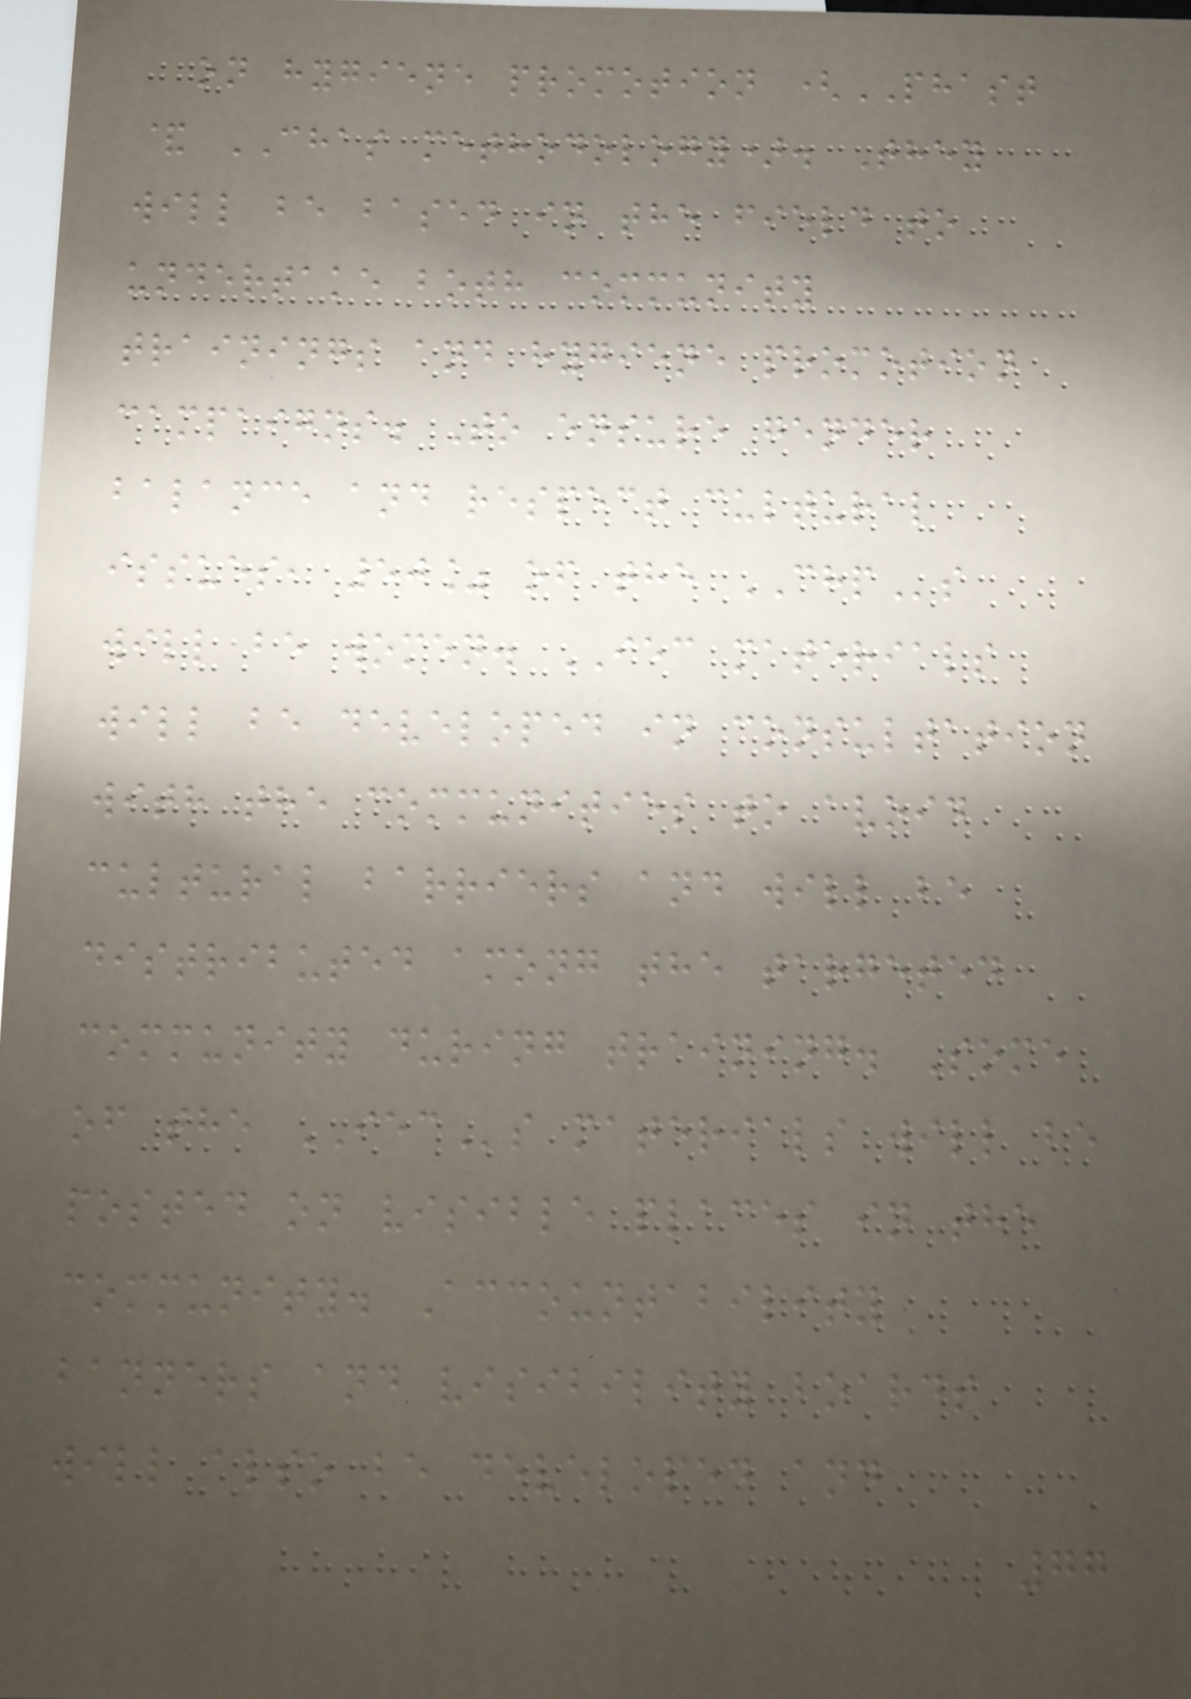on hygiene promotion (PHAST
& CHAS methodology). They
will be based in the field to
undertake both community
trainings and hygiene promotion
campaigns. To ensure gender
balance and respect cultural
issues, 50% of the CHPs
will be women. IEC materials
will be developed in consultation
with the communities to avoid
cultural barriers and will be
distributed among the targeted
community during training. Some
of the IECs materials will be
posted on visible places in the
community. Accountability
banners and visibility boards
will also be developed and
77
